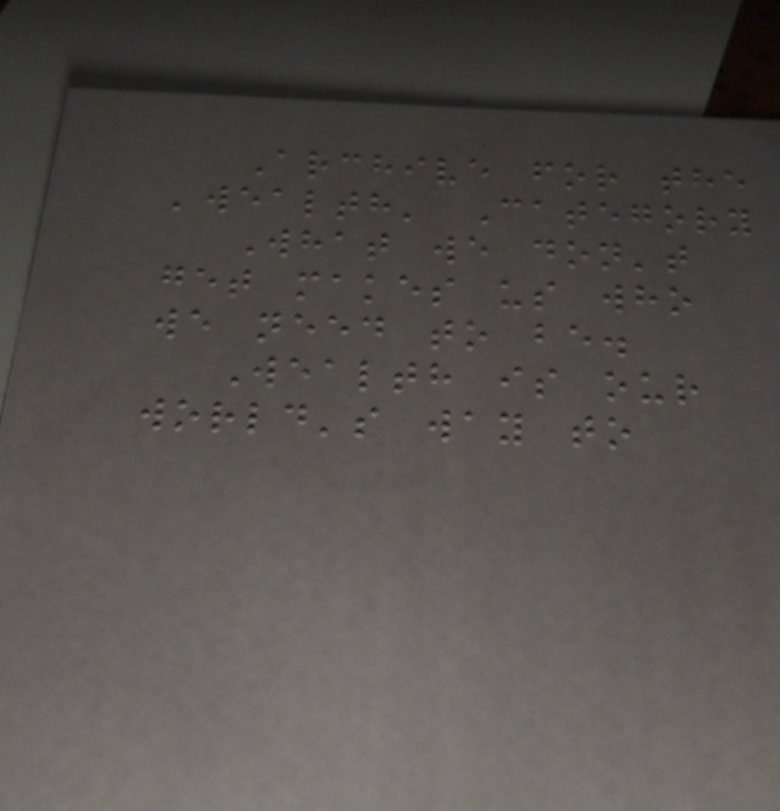Archive for the
'wealth' Category
What we don't
get makes us who
we need to be.
Wealth is our
world's way to
